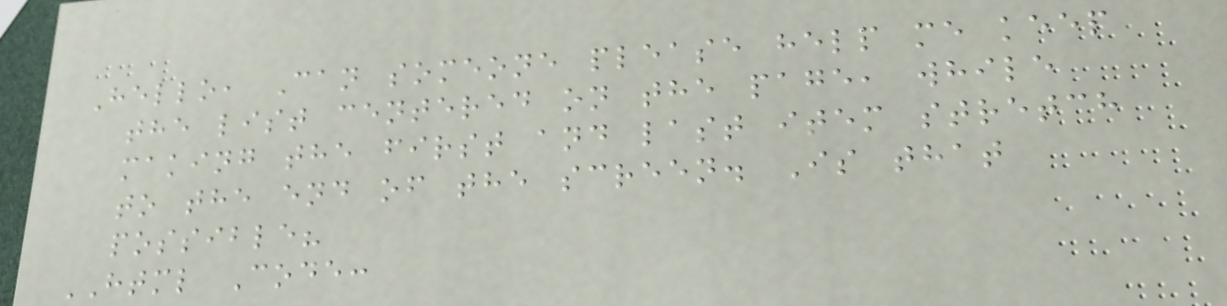Hello, Can someone please help me keep
the list centered on the page, while
making the first and last item stretch
to the end of the screen. Is that
possible?
HTML Code:
